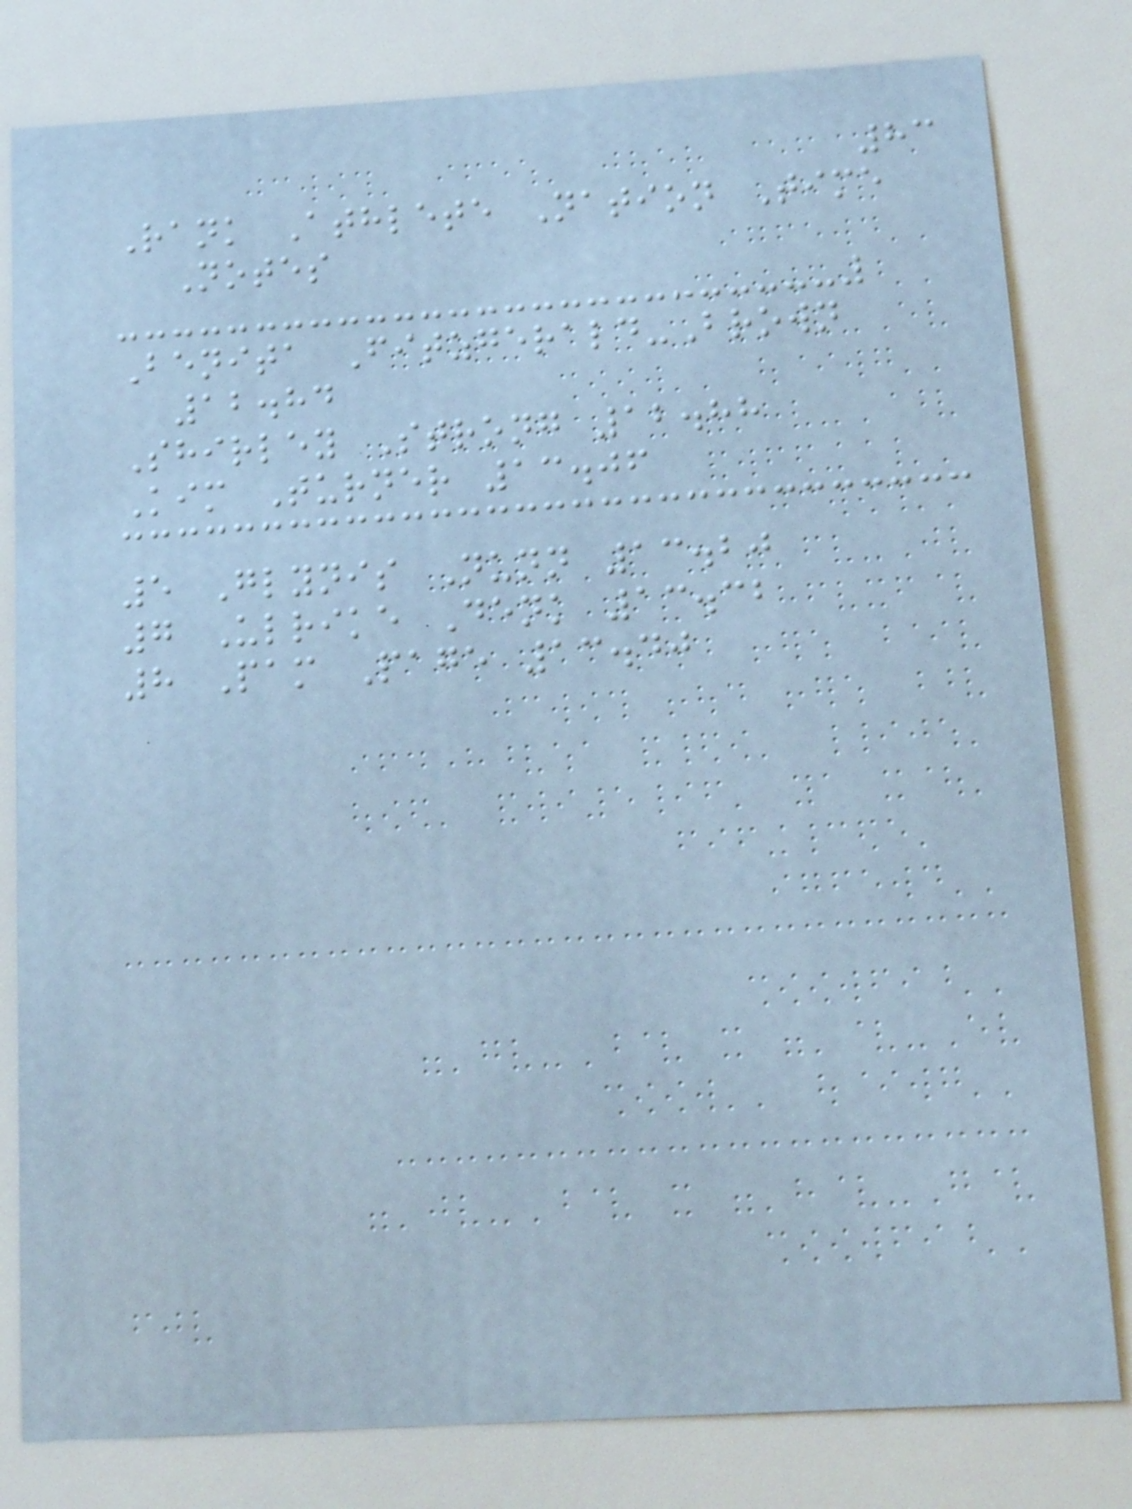83
Rank Athlete Nation Time
Notes
Benita Fitzgerald-Brown
12.84
Shirley Strong 12.88
Kim Turner 13.06
5 Glynis Nunn 13.20
7 Ulrike Denk 13.32
8 Pam Page 13.40
